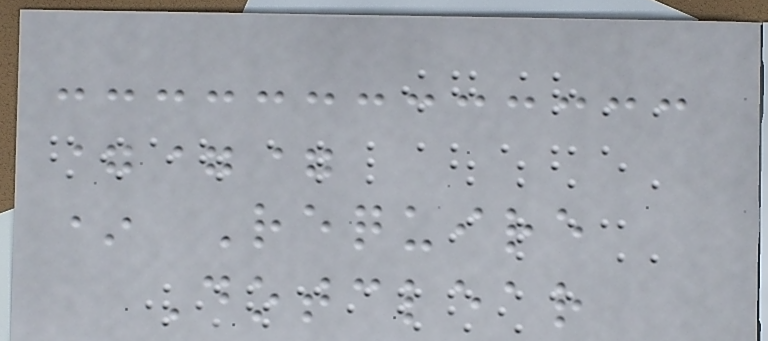===
* Require
Dotclear
